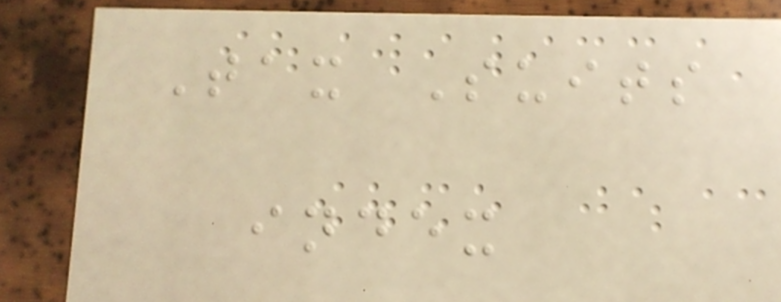Tax Suits
index
